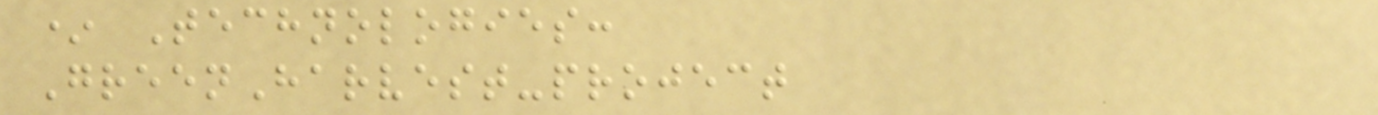* Technologies:
GreenHarvest-project
